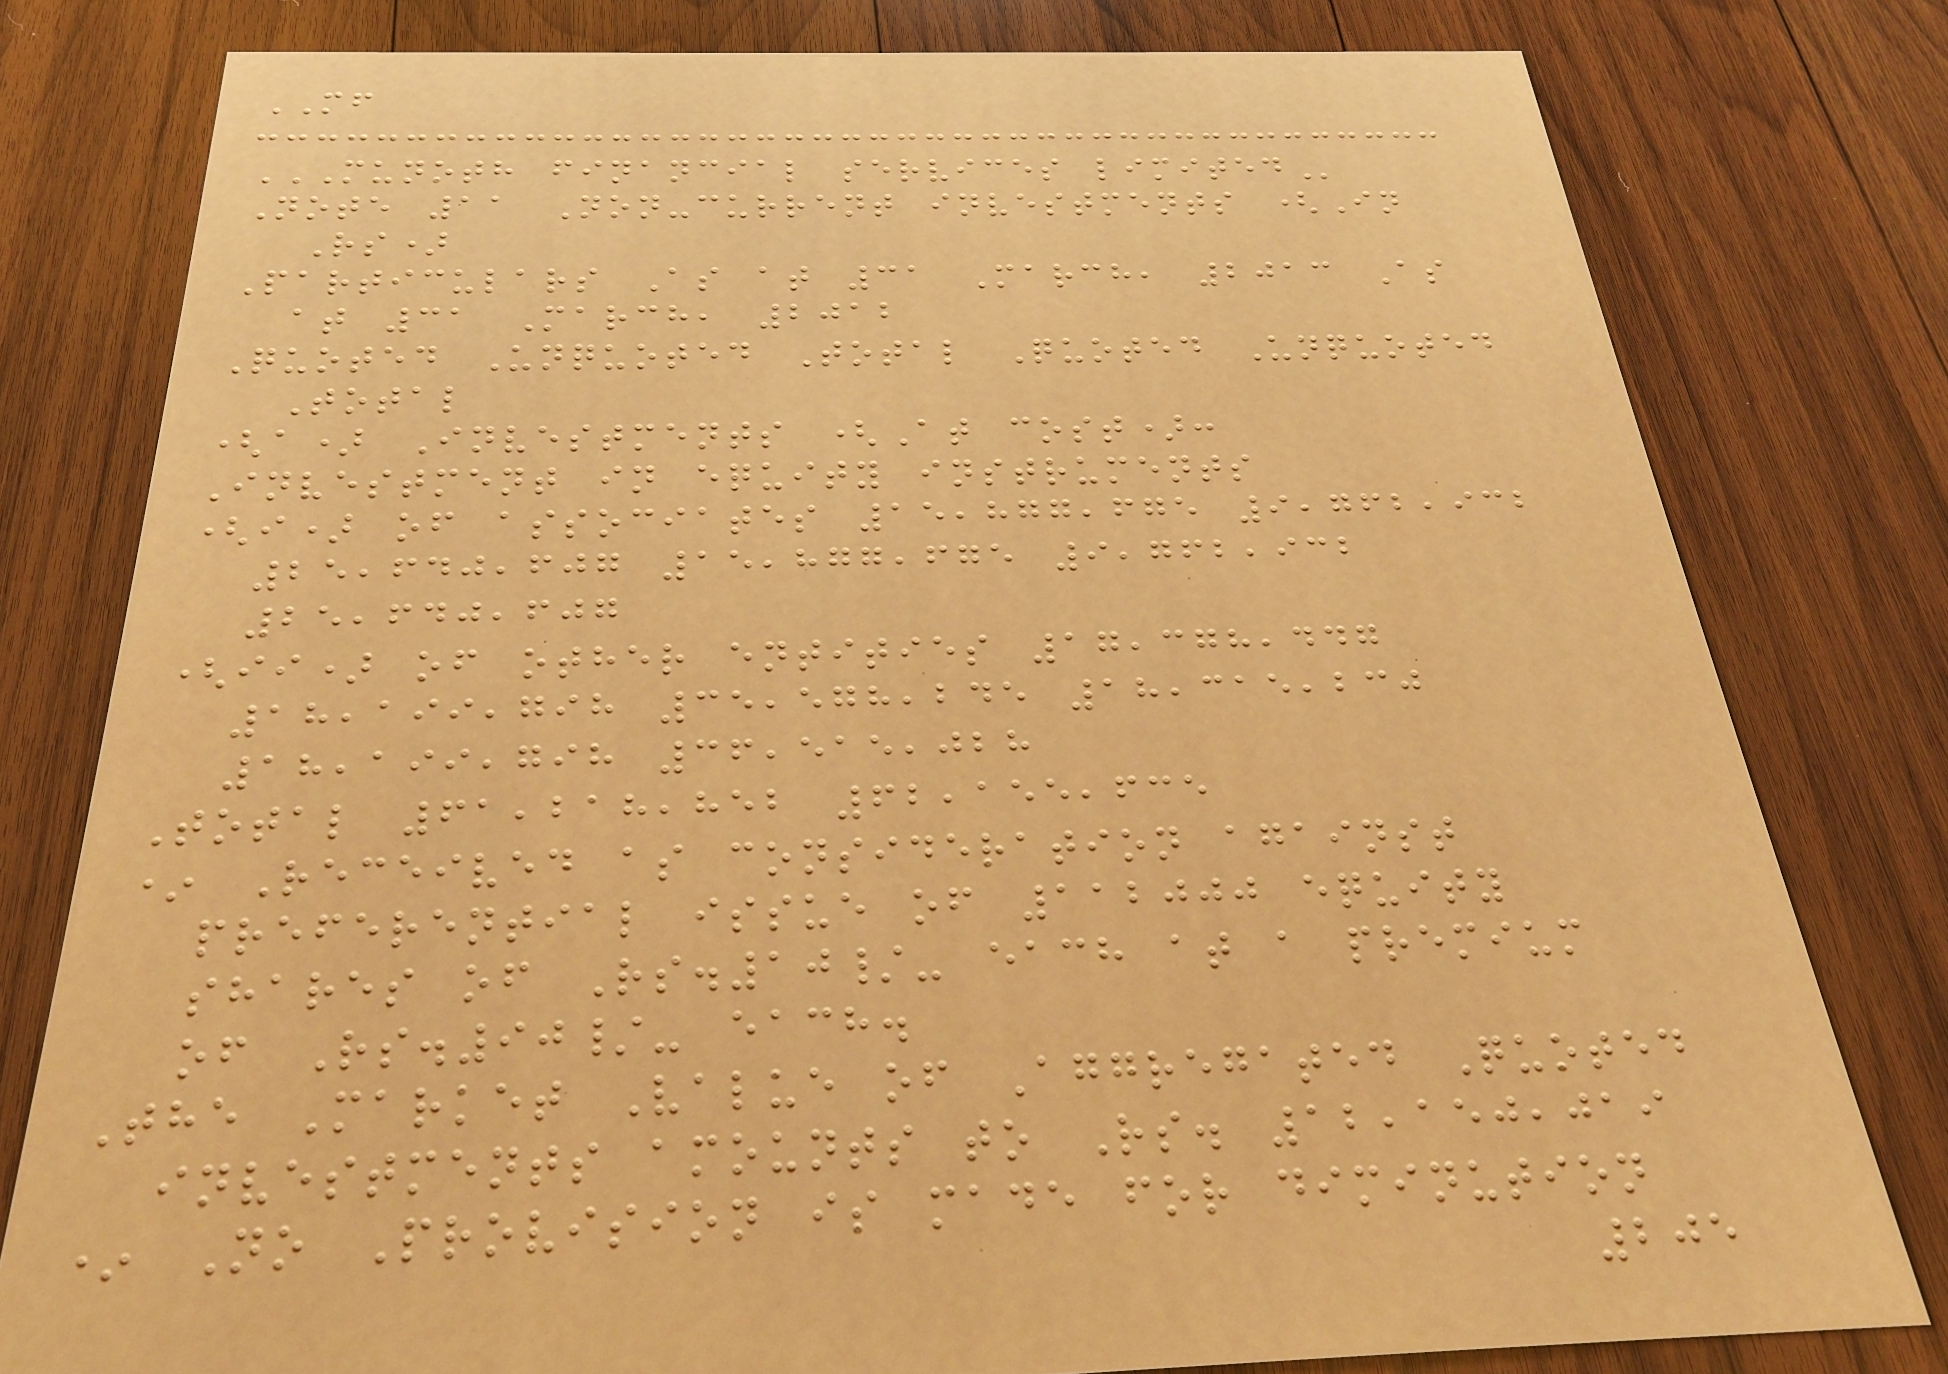MF
MUNOTH FINANCIAL SERVICES LIMITED
Note 11 Non-current investments (In
Rs)
Particulars As at 31 March, 2013 As
at 31 March, 2012
Quoted Unquoted Total Quoted Unquoted
Total
(a) Investments (At cost):
Investment in equity instruments
(i) of associates 15,877,675 9,762,932
25,640,607 15,877,675 9,762,932
25,640,607
(ii) of other entities 17,378,447
18,199,798 35,578,245 18,315,230
18,199,798 36,515,028
Total 61,218,852 62,155,635
* Received as consideration against
preferential issue of 112000 equity
shares of Rs.10/- each at a premium
of Rs.90/- each.
The Market Value of Aggregated Quoted
investments amounts to Rs. 12,150,019
* No Provision is made for diminution
205
